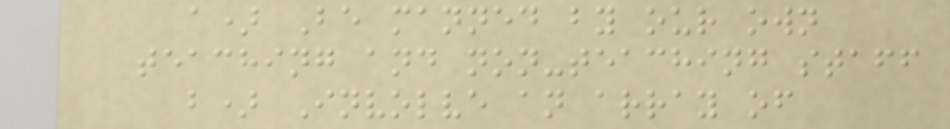a) Be manned by our own
teaching and non-teaching staff
b) Involve an array of
